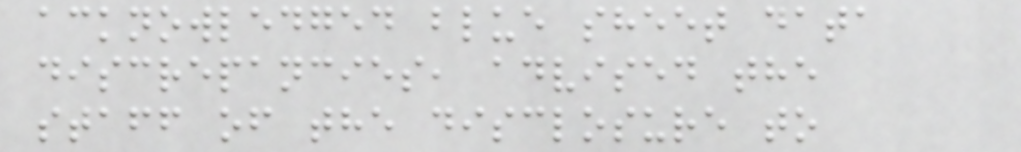acknowledged blue sheet data
discrepancies, advised the
staff of the disclosure to
